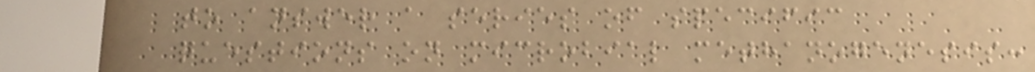to answer a series of specific
questions on microbial methanogenesis:
